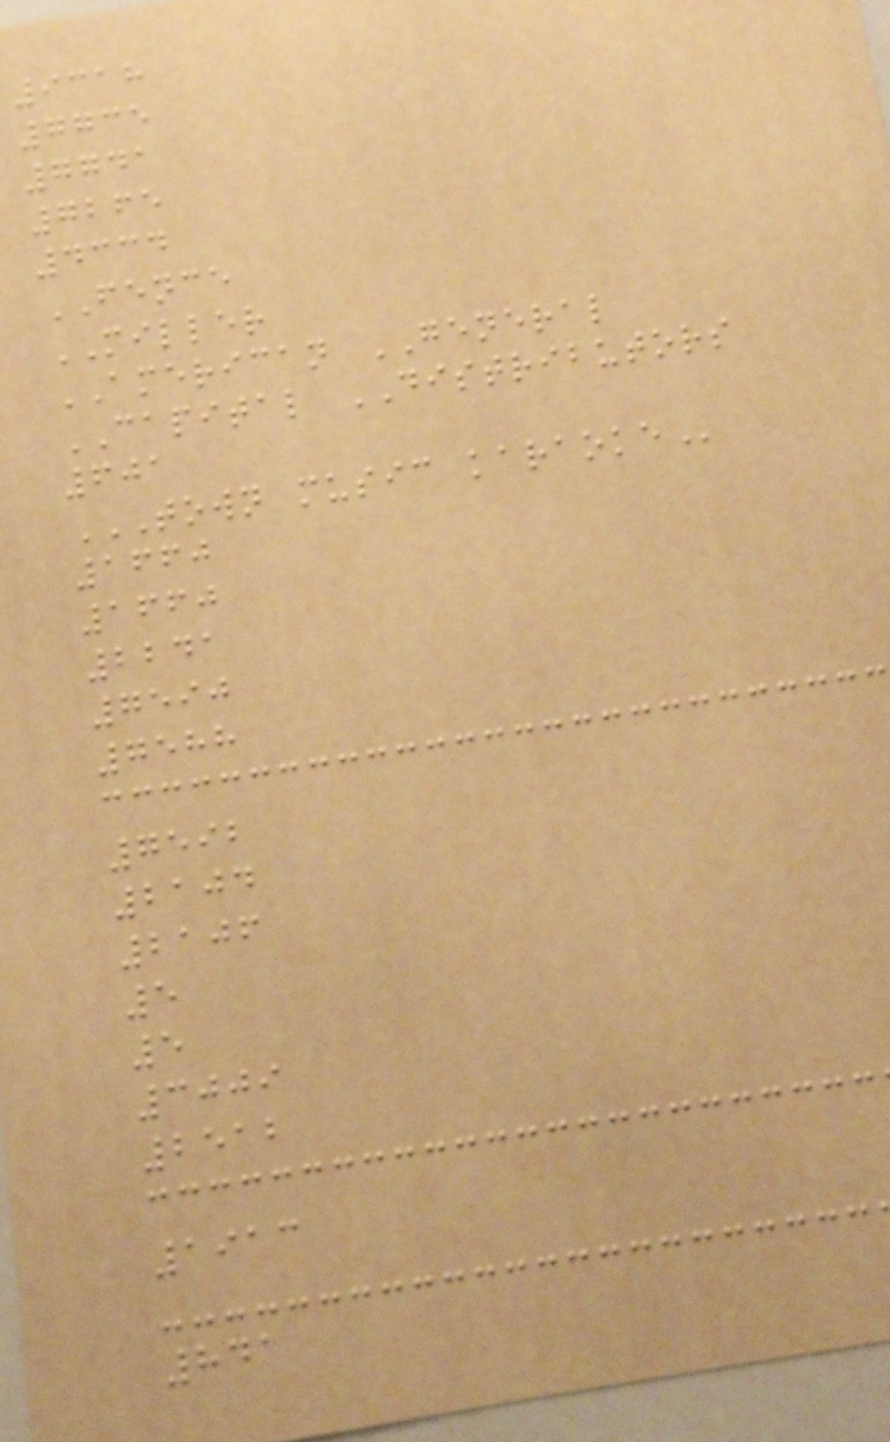9318
7735
7741
7265
4334
FENCE
MILLER
AMERICAN GENERAL
CAPITAL DISTRIBUTORS
601
TOWN MUSIC KARAOKE
1660
1660
2241
7590
7588
7592
2104
2106
5
5
3009
2512
1913
841
